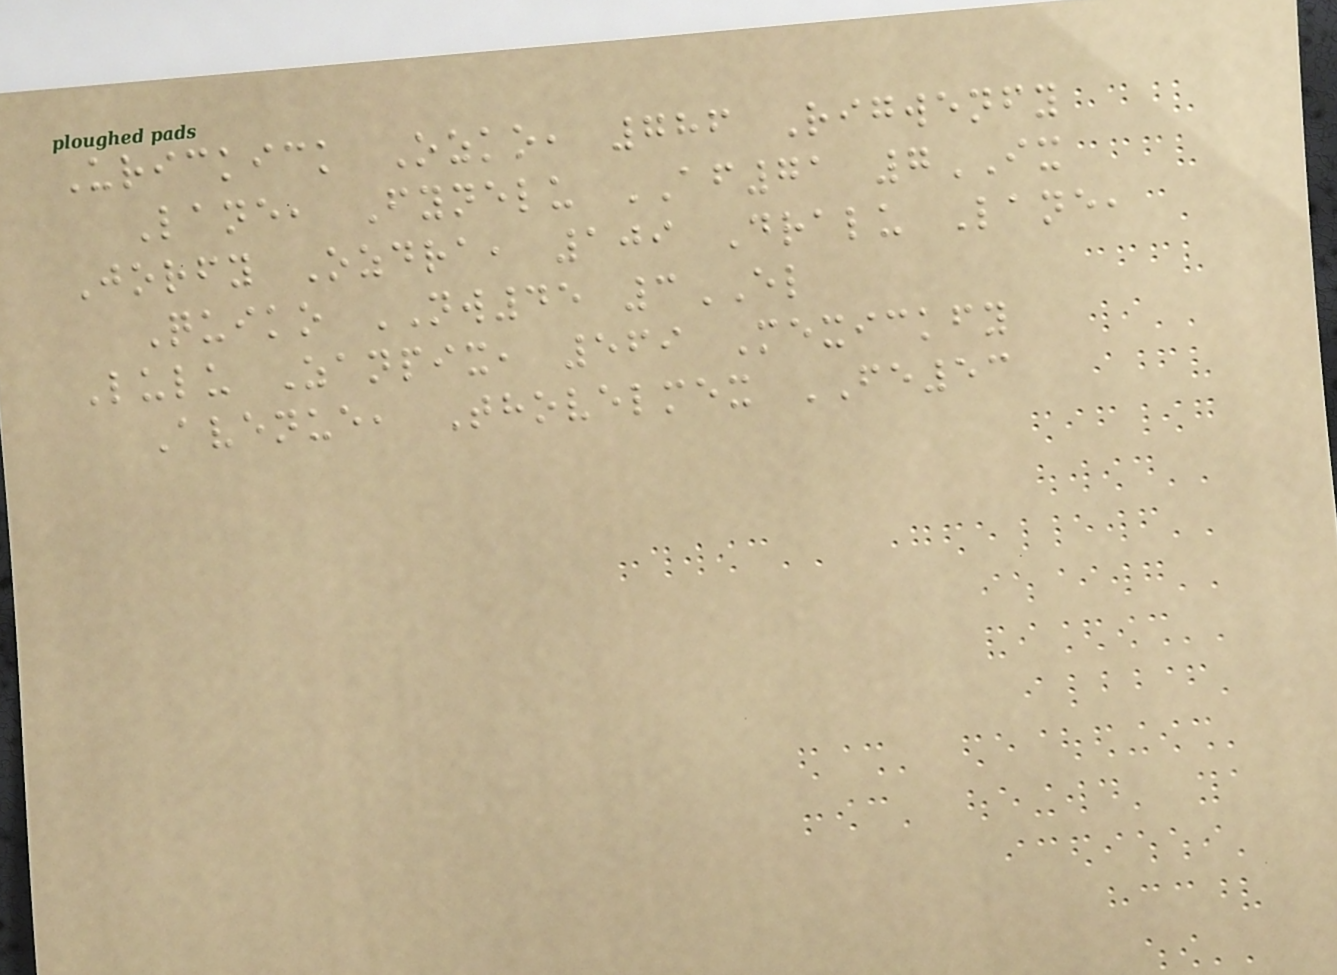Urickick Ozko, 786 Rigwenfy
Lane, Fynelu AF71 7IX
Jorfy Ozdra, 109 Dralu Lane,
Quiko NW45 3EL
Lulu Zanpix, 569 Mexickfy
Avenue, Thovelmex FE53
